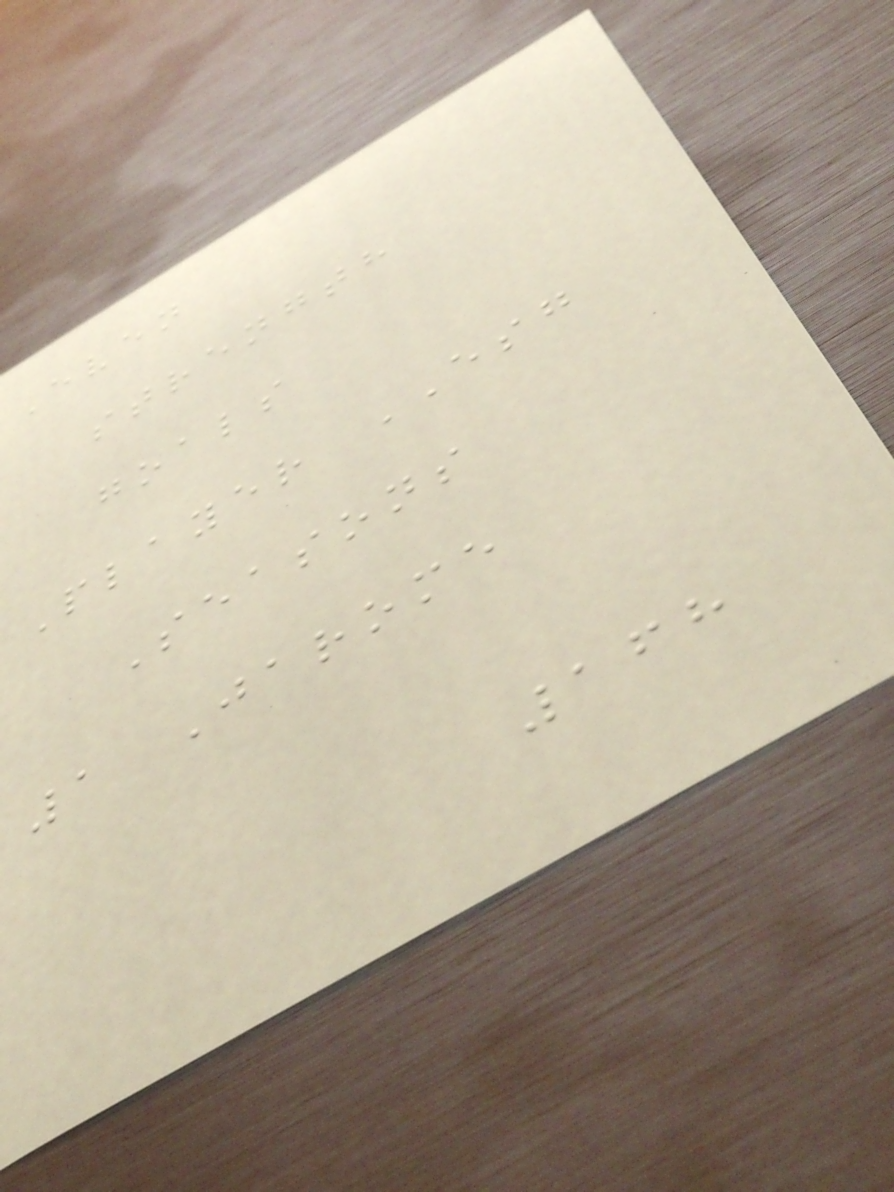Even
strength
goals
Player ESG
Seasons
1 Jarome
168
